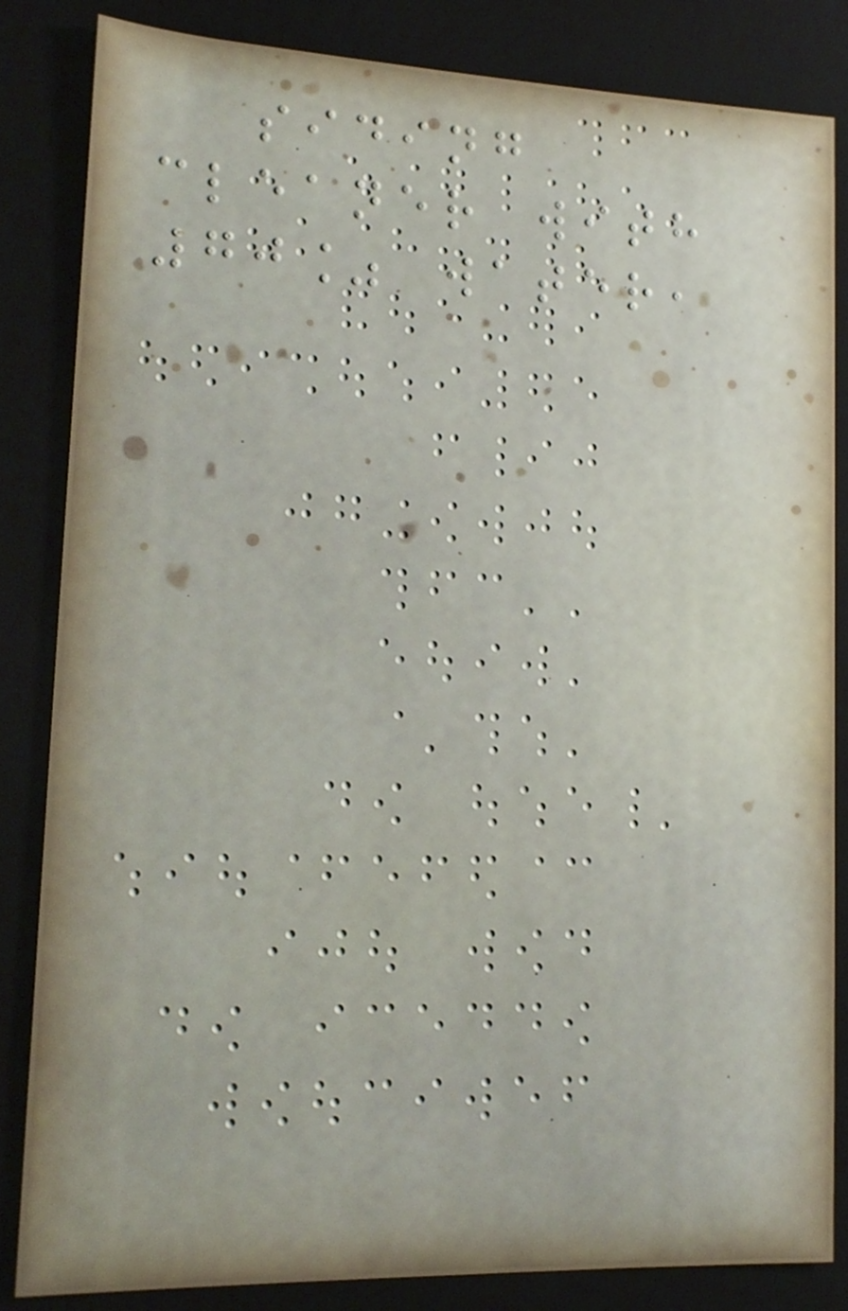siding
cleaner with
70% water,
